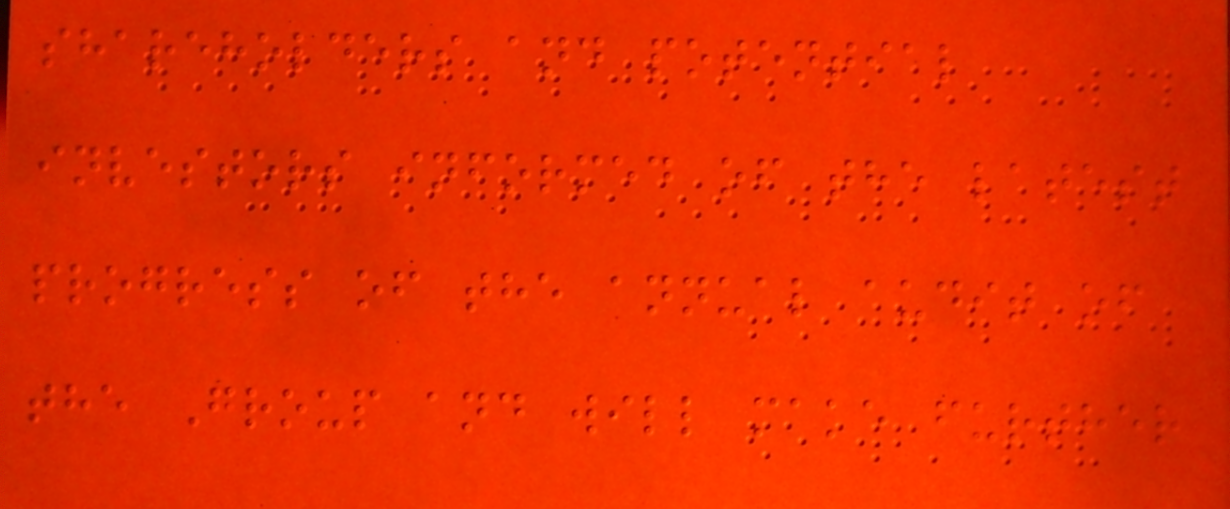shareholders and potential
investors informed of the latest
progress of the annual audit of
the Group and will make further
